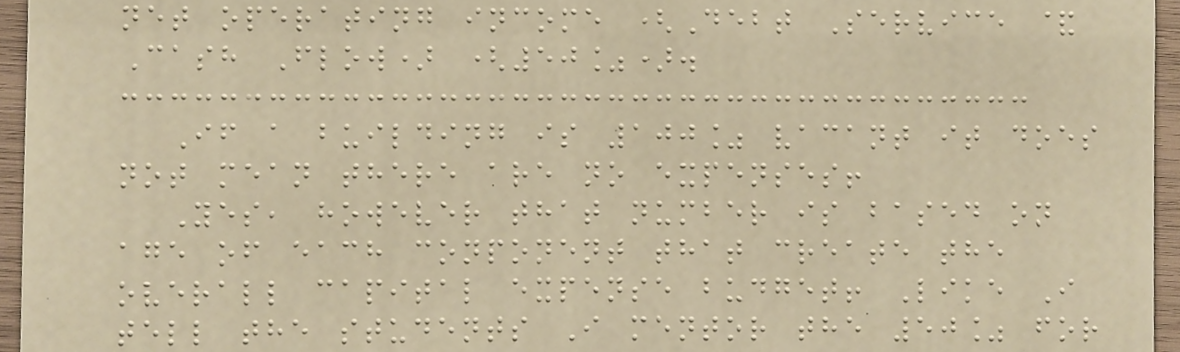net operating income (Debt Service &
Cash Flow) (50%).
If a building is 100% vacant it does
not mean there are no expenses!
Yes, however that number is based on
age of each conponent that create the
overall capital expense budget! Like I
tell the students I mentor the 50% for
